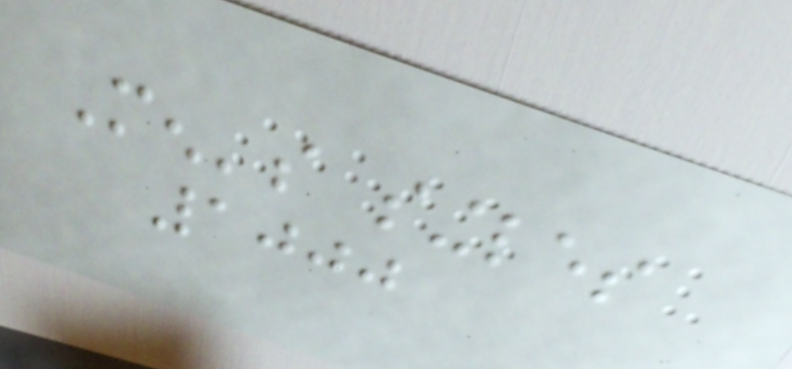Men's singles
1000
